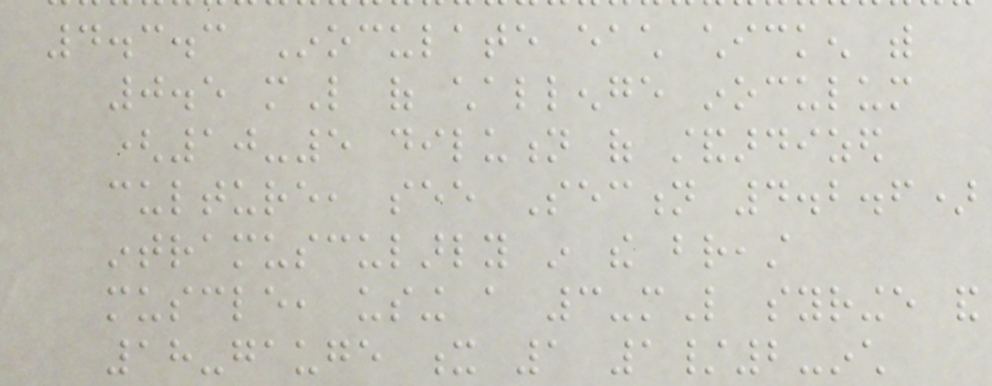4.3.3 Inoculate each chicken with
0.5 mL of challenge inoculum
(10-5 dilution of standardized
culture, see Section 4.2.6)
intramuscularly in the breast
muscle, using a 3-mL syringe and
18-gauge x 1 1/2-inch
